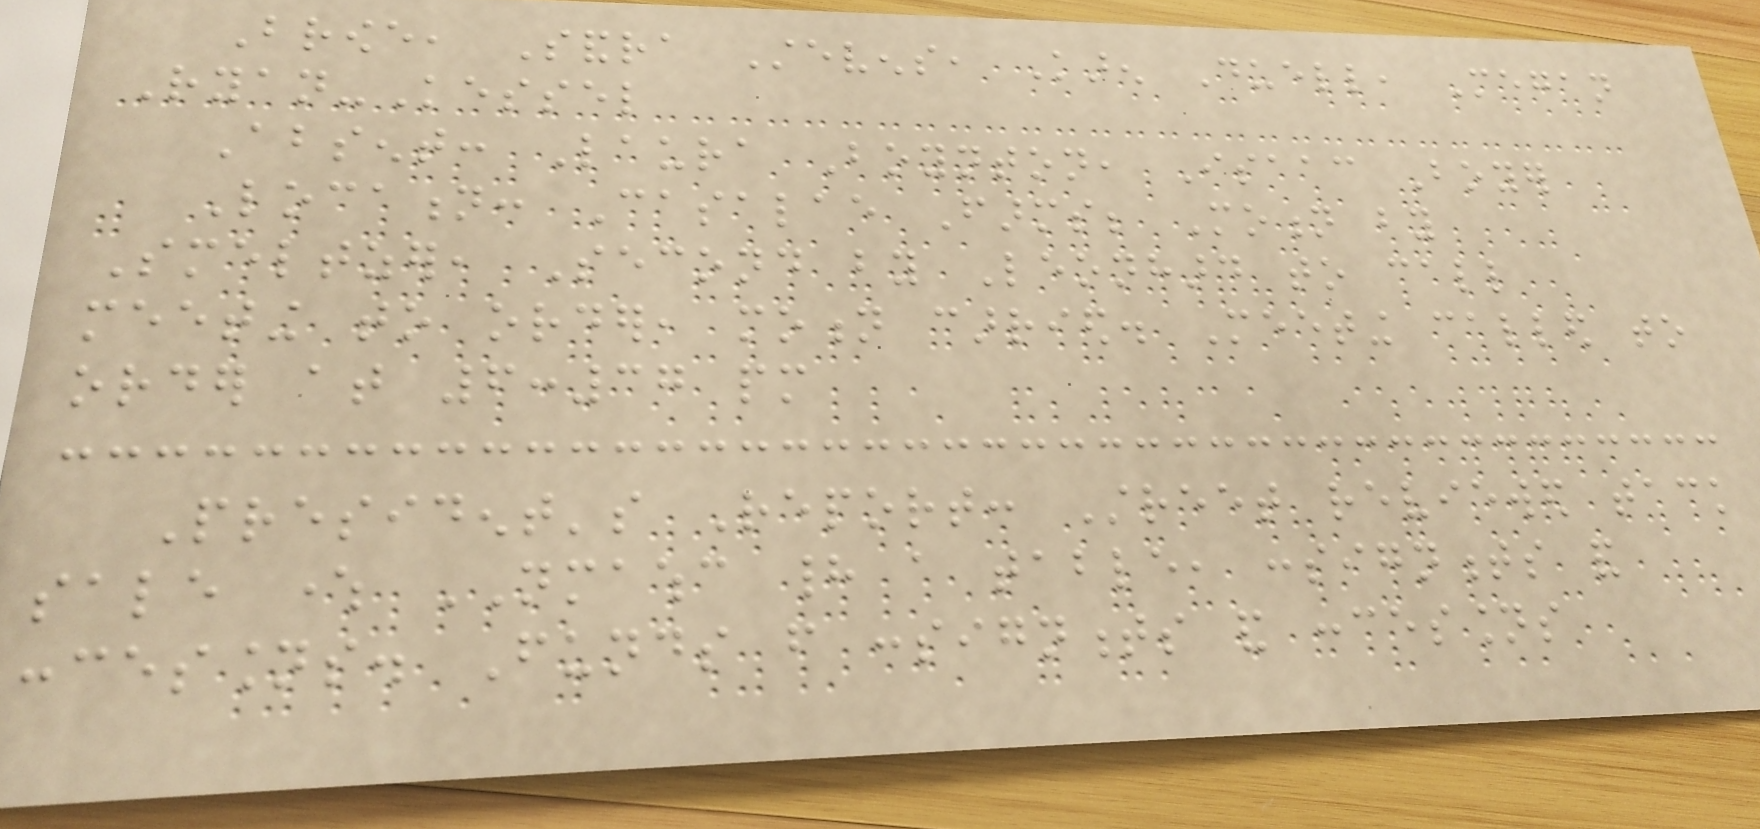Browe, Sandra Stevens, Karen Duell, Megan
Ryan-Kessel
Absent: Laura Boynton, Isaac Boyer
Location: Casalae Farms; Motion by
Smeltzer, Second by Leonhard to call
meeting to order, motion carried. Meeting called to
order at 6:37 pm
President's Report: Street reviewed tack
sale where NMAWHC had a table, consignments and
concessions. Funds from consignments and concessions
